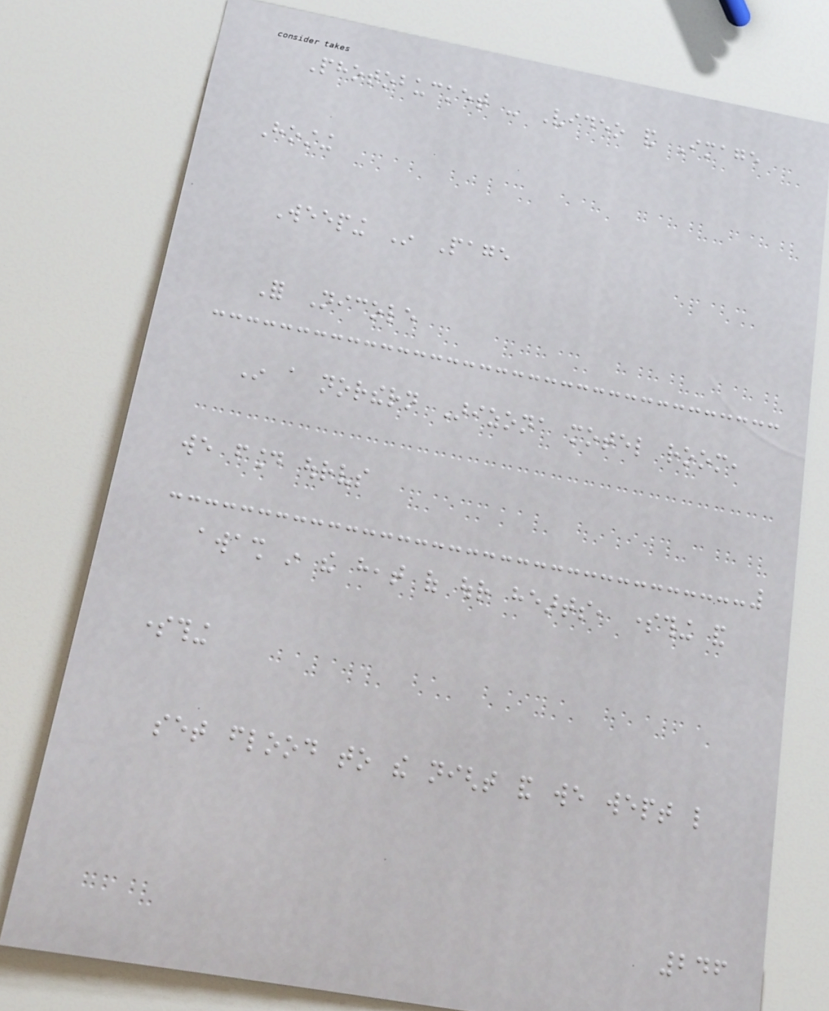Photobucket - Video and Image
Hosting
Weeping In Page
For Nicole
In a northern Arizona motel room,
we found ourselves
awash in the heat of our hearts, something and
something
set flood to the night and we wept like
246
